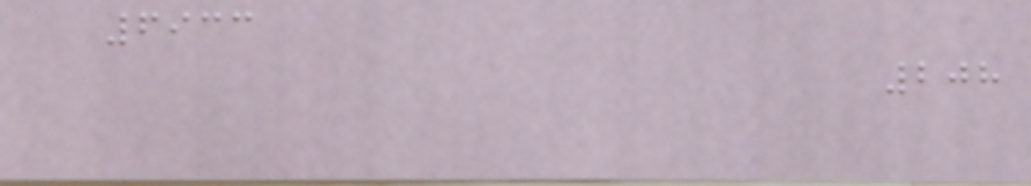6933
208
